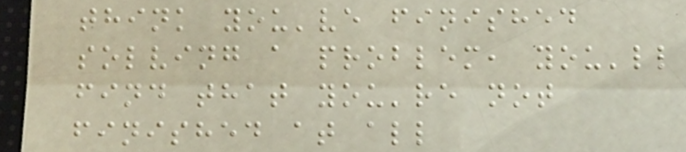think you've finished
solving a problem, you'll
find that you're not
finished at all
